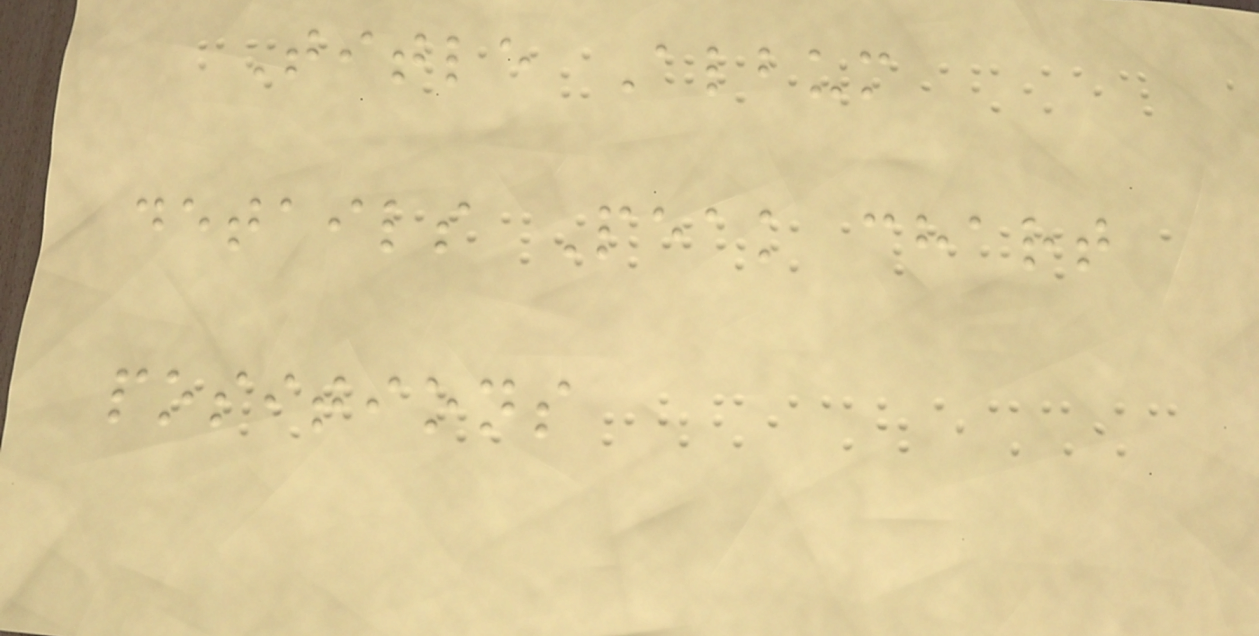Title Album
details Peak chart
positions
